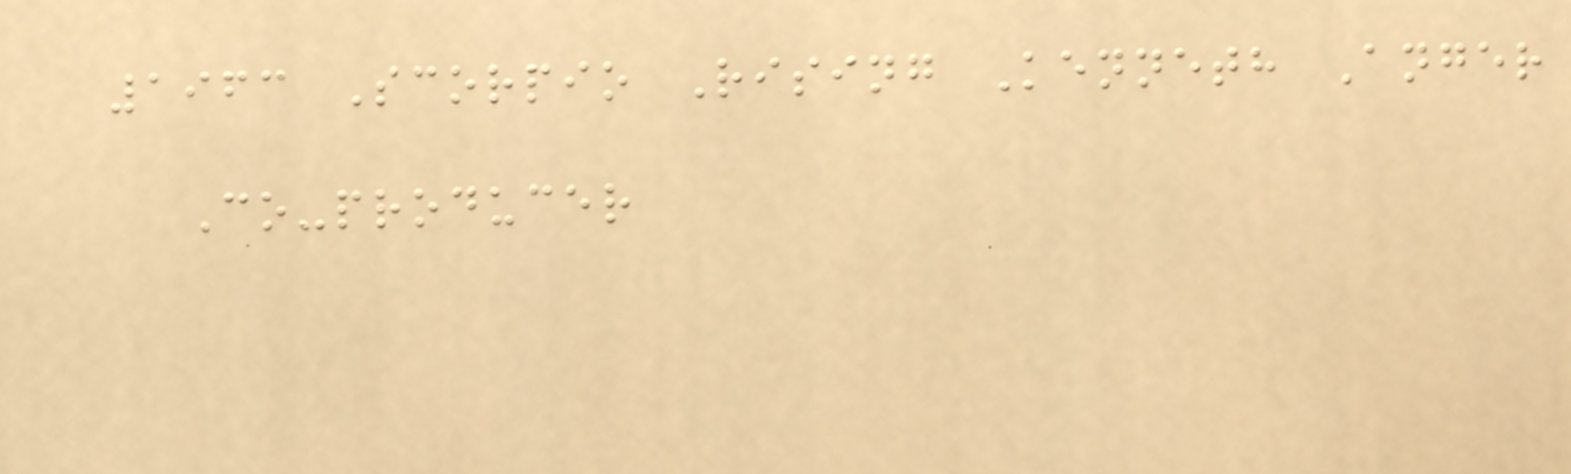1963 Scorpio Rising Kenneth Anger
Co-producer
